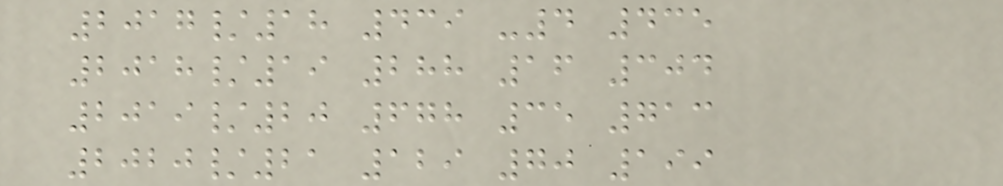2017/18 439 -4 435
2018/19 288 16 304
2019/20 678 35 713
2020/21 129 70 199
